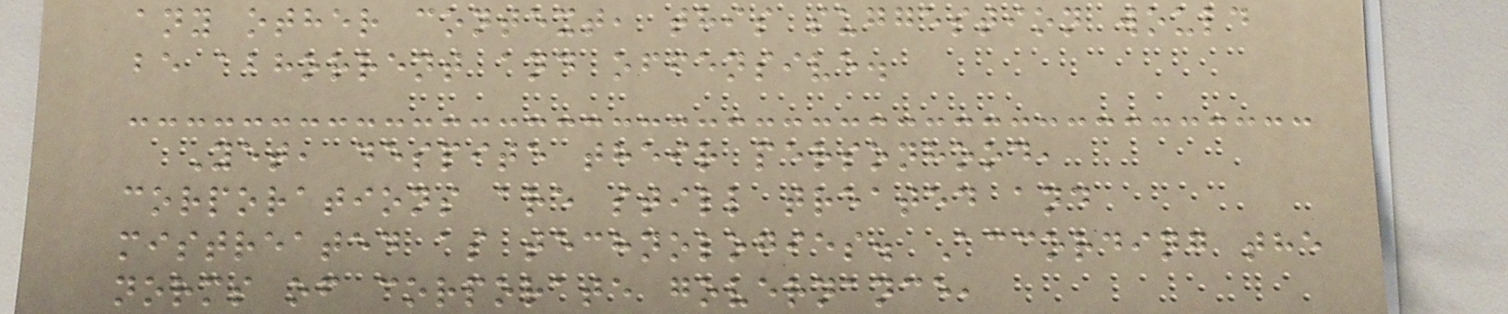any other context, this suggestion would
be abhorrent and offensive.
Yet, despite their personhood,
corporations are still treated and
mistreated as technologies. According the
norms of corporate governance,
